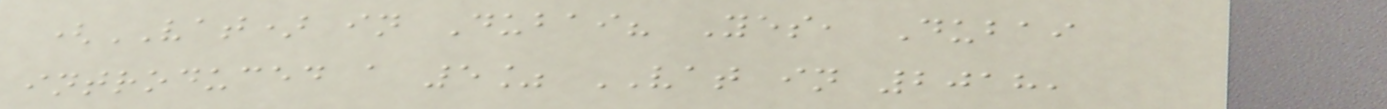(VAT) in Dubai? Yes, Dubai
introduced a 5% VAT in 2018,
